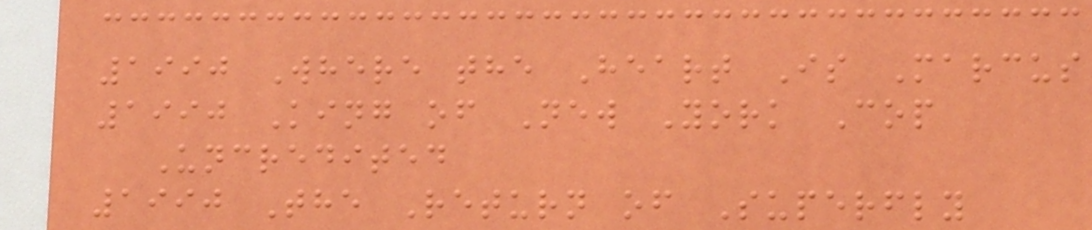1990 Where the Heart Is Marcus
1990 King of New York Cop
Uncredited
1990 The Return of Superfly
